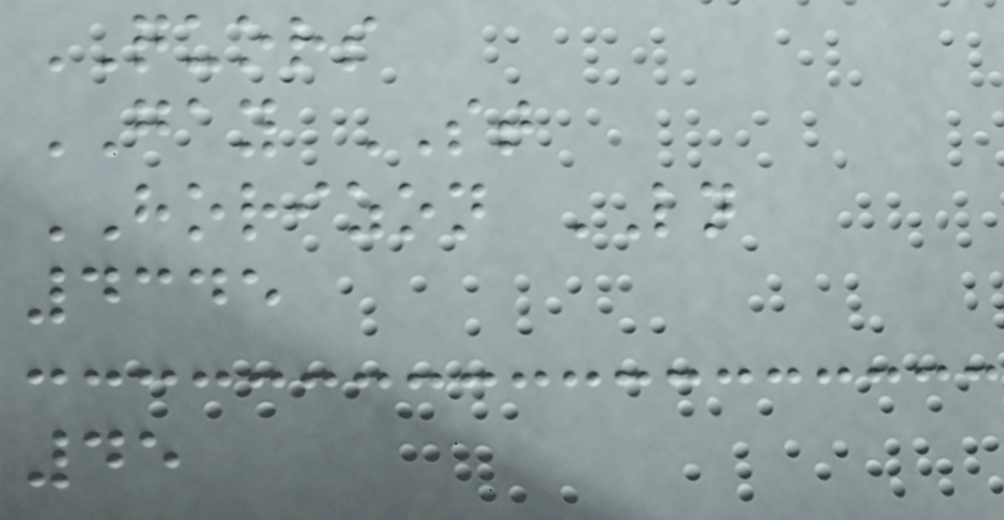QUORS
GAY ST
HORIZON LN
4345
45
